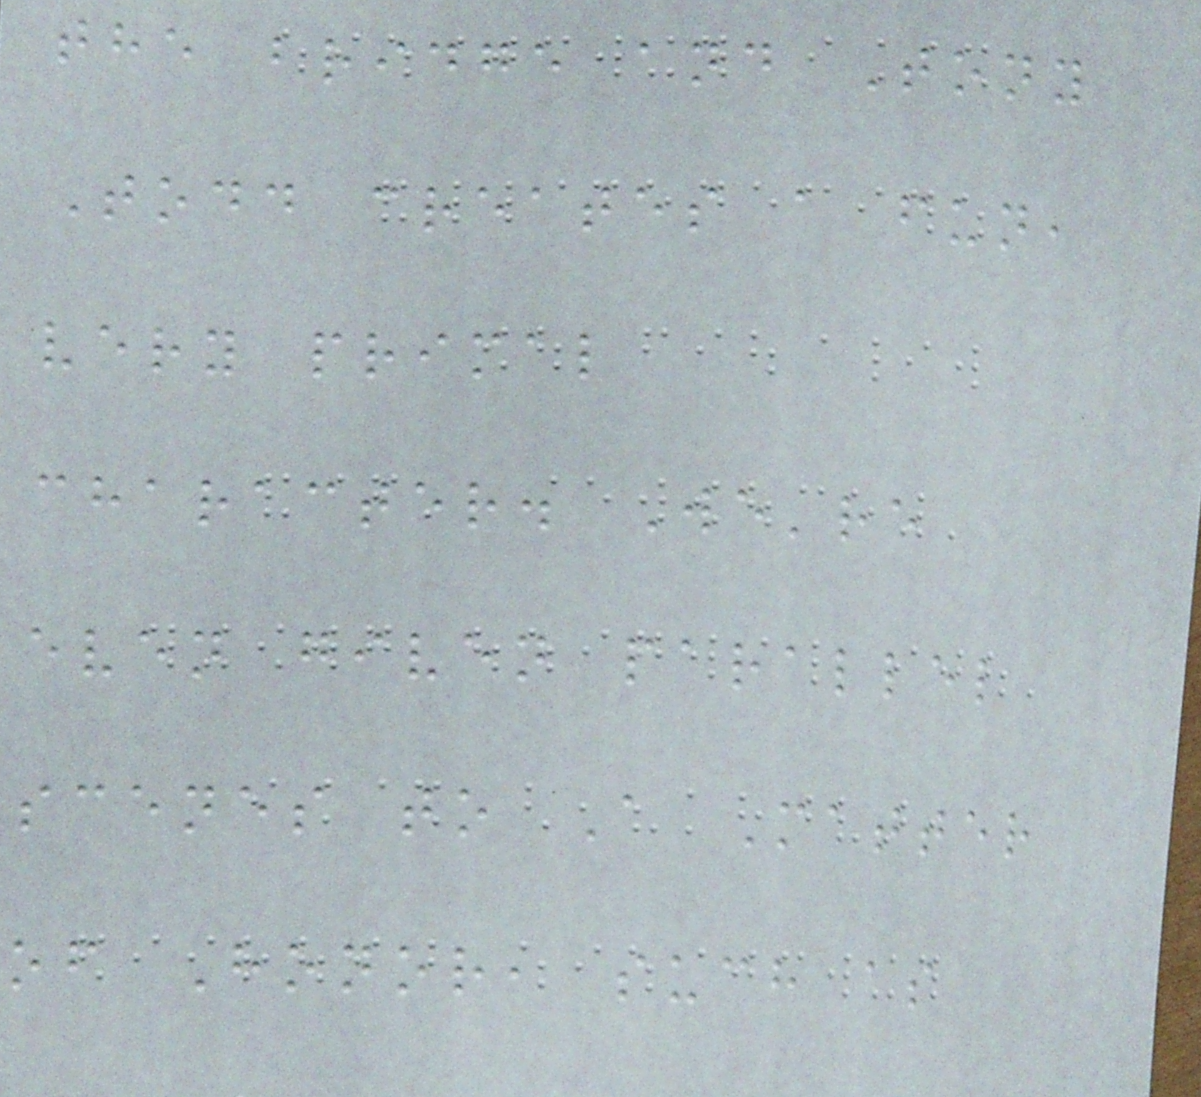the bridge and Tony
Todd creates a fun,
very primal
character. We're
even given parallel
scenes to A Matter
of Honor, such as
